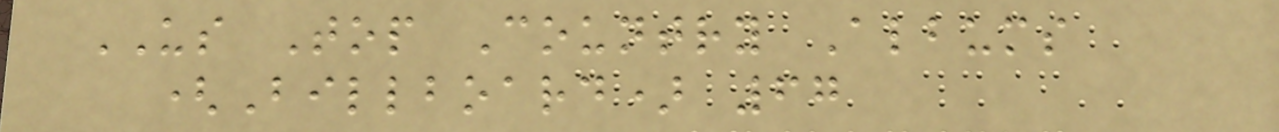US Top Country Albums
(Billboard) 67
